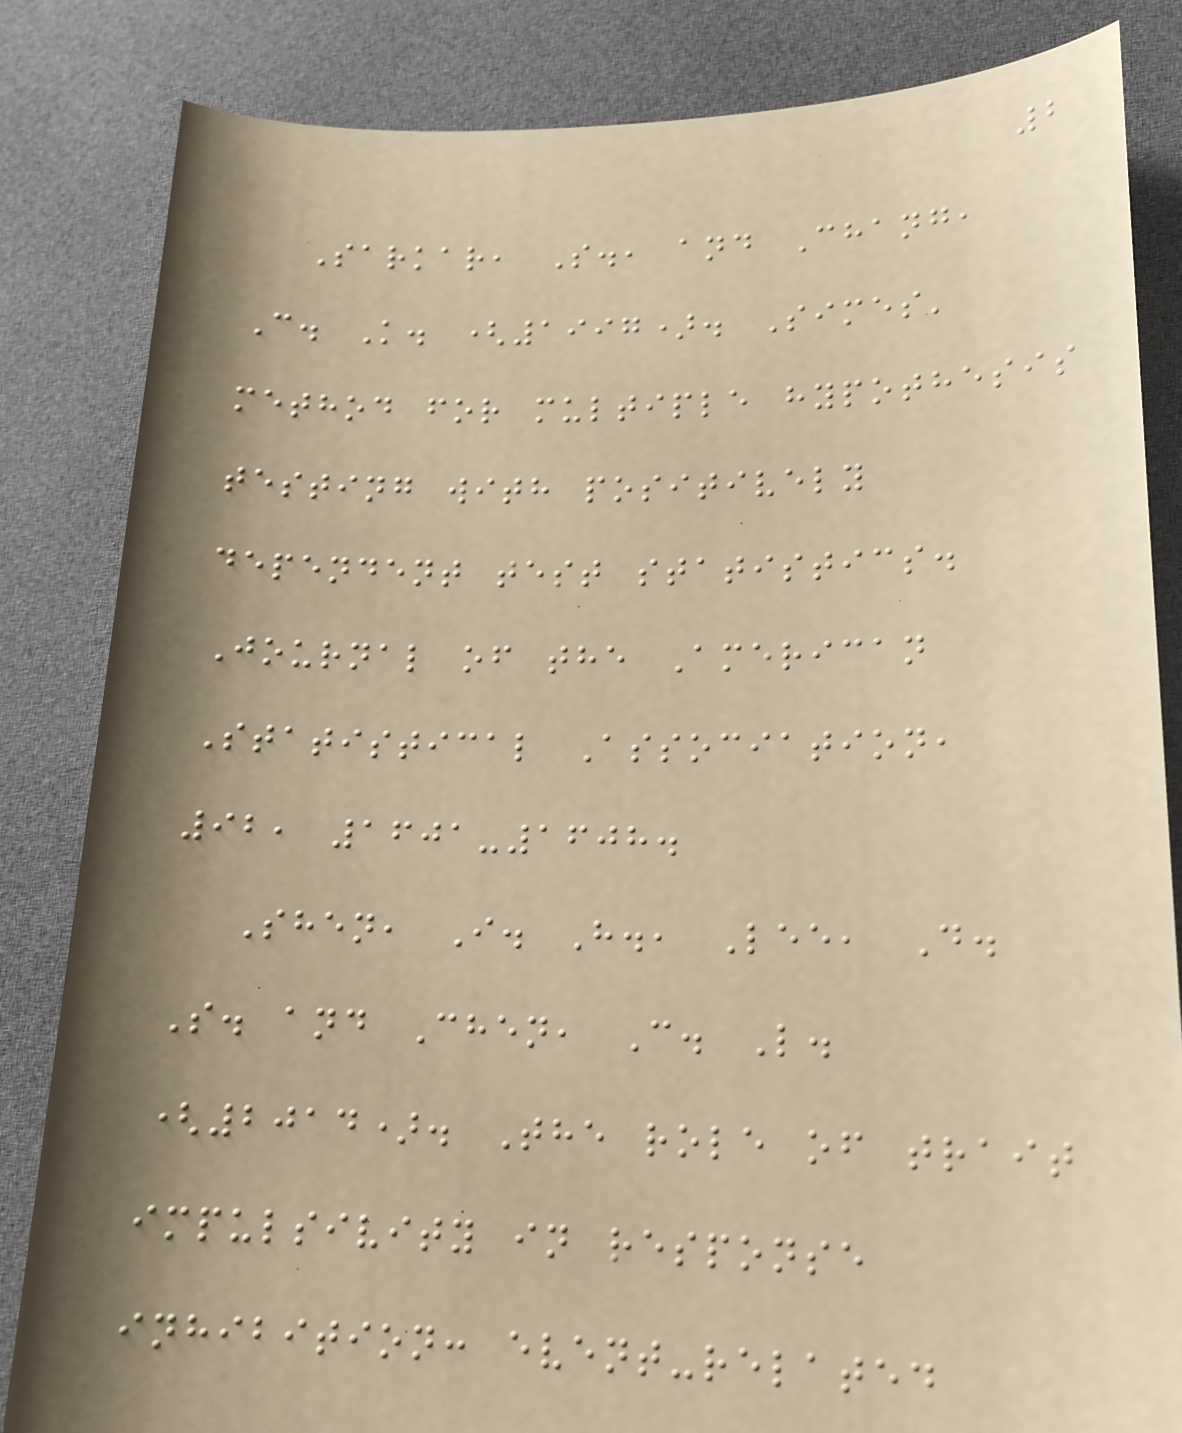2
Sarkar, S., and Chang,
C. K. (1997). Simes'
method for multiple hypothesis
testing with positively
dependent test statistics.
Journal of the American
Statistical Association,
92, 1601-1608.
Shen, I. H., Lee, D.
S. and Chen, C. L.
(2014). The role of trait
impulsivity in response
inhibition: event-related
